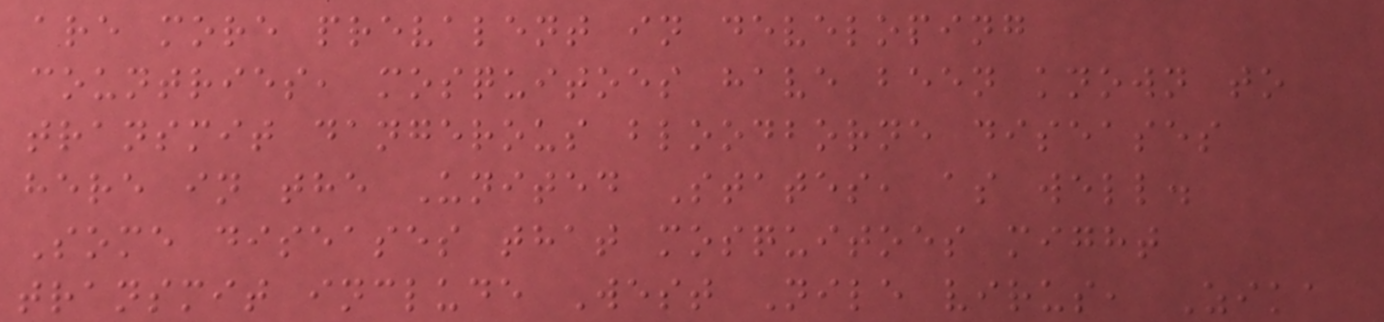are more prevalent in developing
countries, mosquitoes have been known to
transmit dangerous bloodborne diseases
here in the United States, as well.
Some diseases that mosquitoes might
transmit include West Nile virus, Zika
